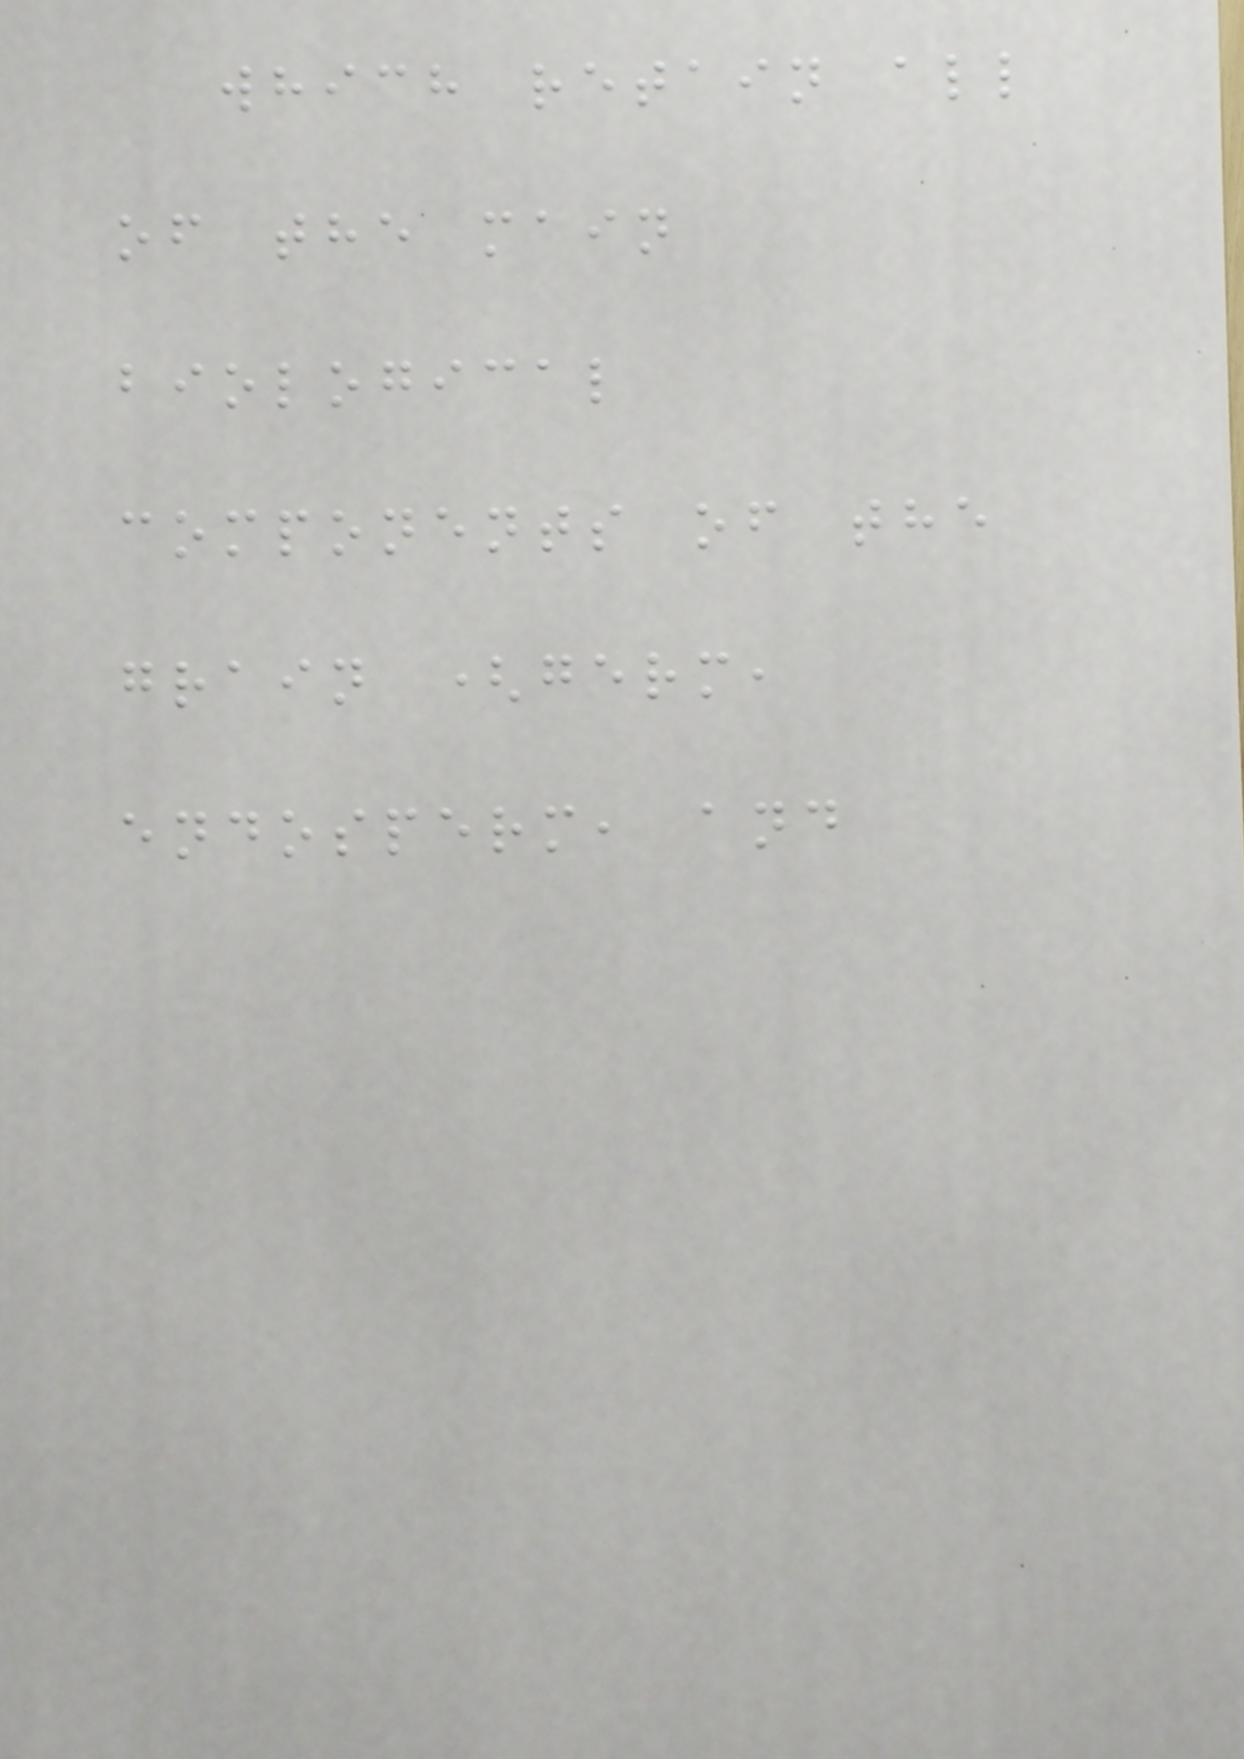which retain all
of the main
biological
components of the
grain (germ,
endosperm, and
